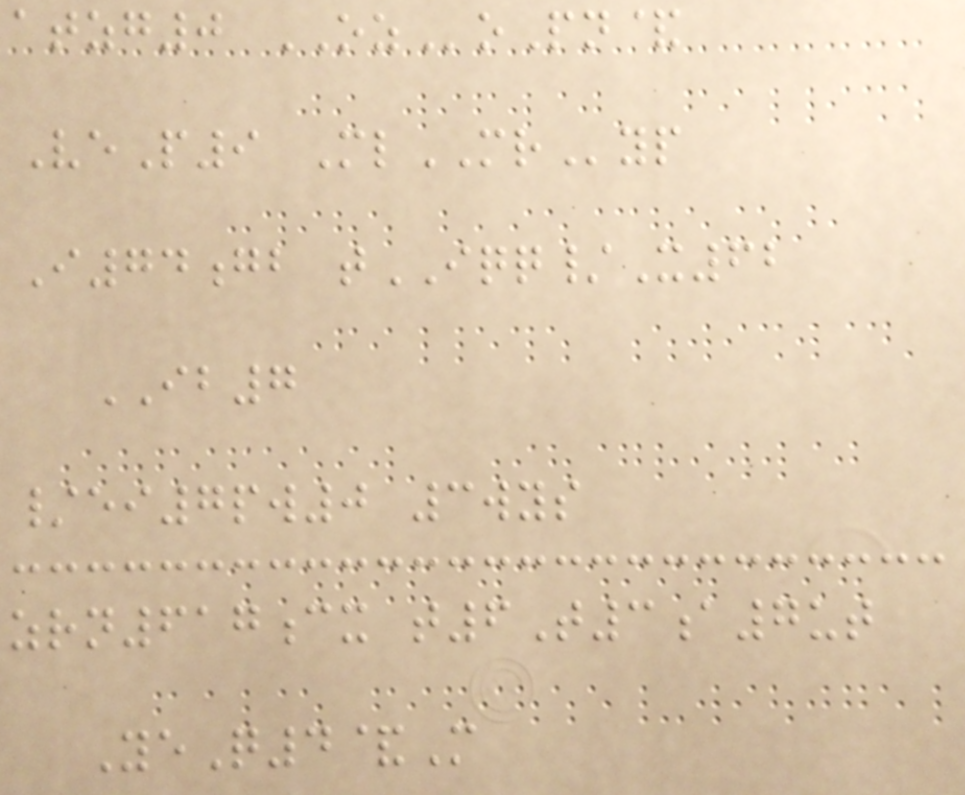atzg0 OZoPn&
VeP9 MlMRyp
I74gb tIQQ/X62
IB7
/ei7pw0 3wys
zrn617cx t6T3a7ut
YeQ4&M
